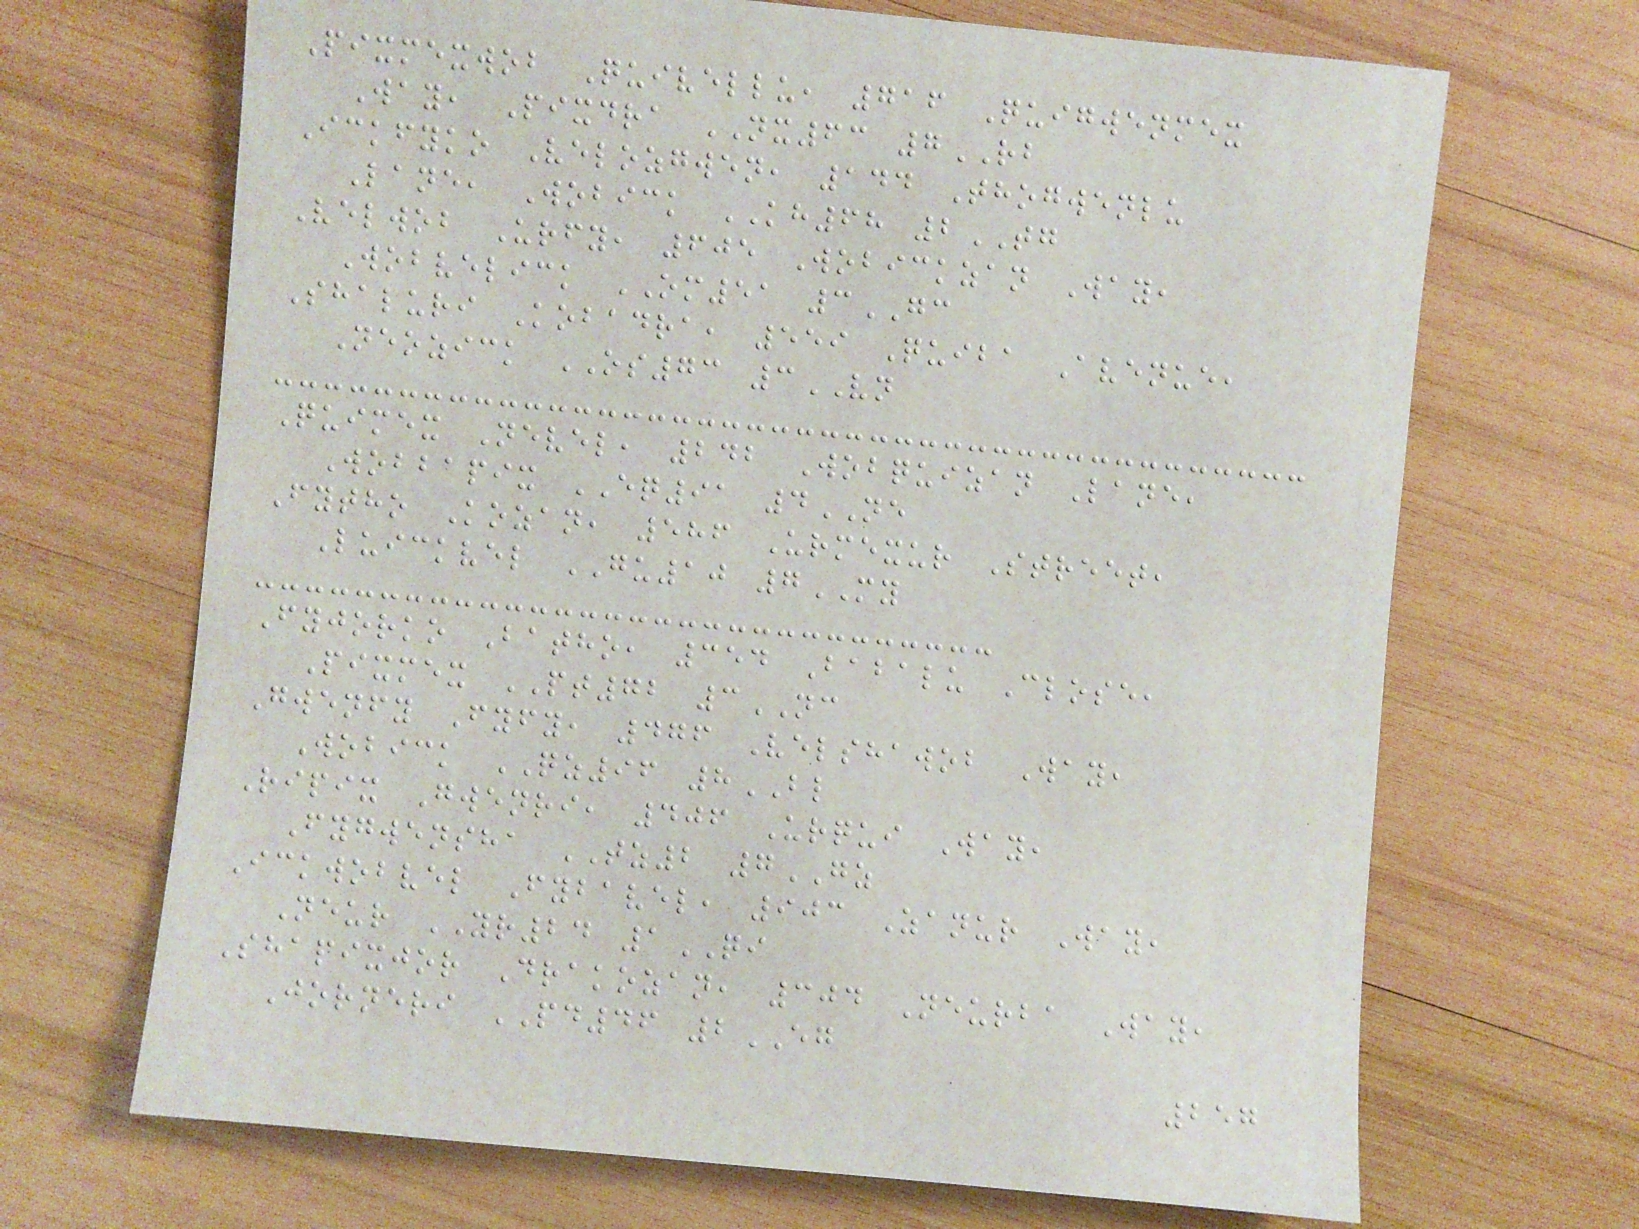Pixmexwob Quivellu, 716 Quigwenmex
Way, Pixdra NX63 7RB
Ickfyko Velozgwen, 144 Thogwenlu
Lane, Wobick KH68 2TG
Velwob Urfy, 605 Wobickzan Way,
Wobvelick OM51 3GC
Shaluri Kobadra, 559 Quiba Avenue,
Neozick OS73 3VN
Quimex Nevel, 242 Wobquizan Lane,
Wobbapix EQ91 4NE
Fytho Kozan, 586 Urmexur Street,
Luickvel GU10 7MY
Fyjorko Batho, 354 Babalu Close,
Pixmex PT72 3NC
Gwenfy Fyfy, 476 Velshawob Way,
Wobick QZ96 8BL
Ripix Gwenri, 406 Urqui Way,
Fygwensha TZ2 7GZ
Ickwobvel Fybavel, 903 Zanur Way,
Neur YR24 1QI
Shapixjor Drakozan, 304 Neurba Way,
Jorneri PD46 2EG
257
